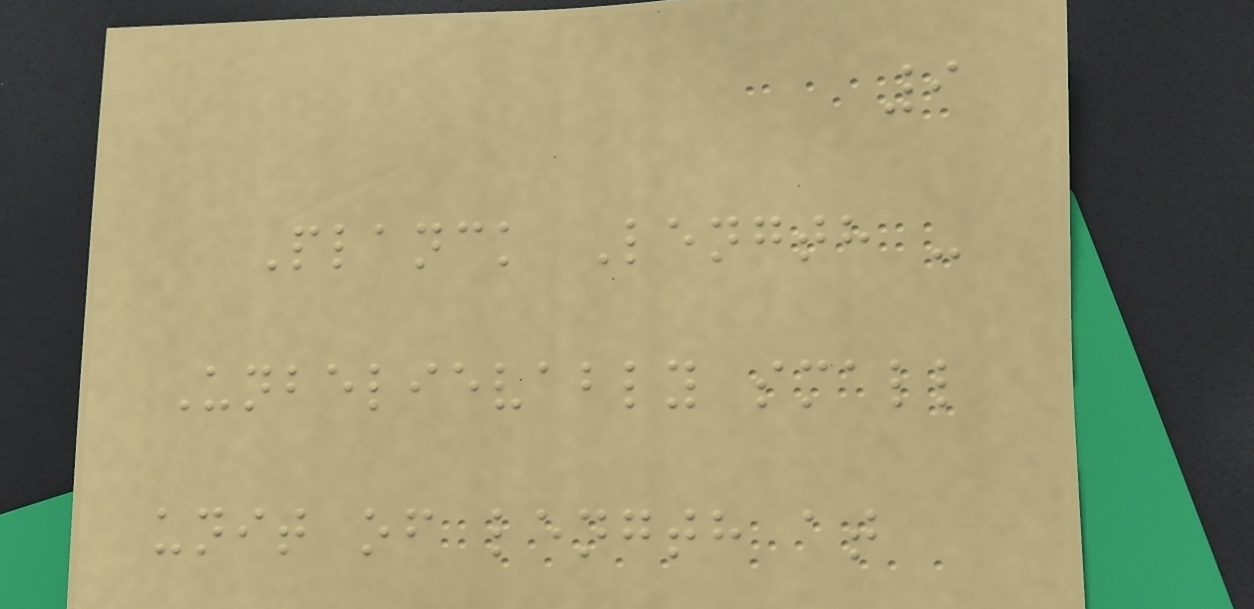9
Planck Length -
Unbelievably small
unit of length at
